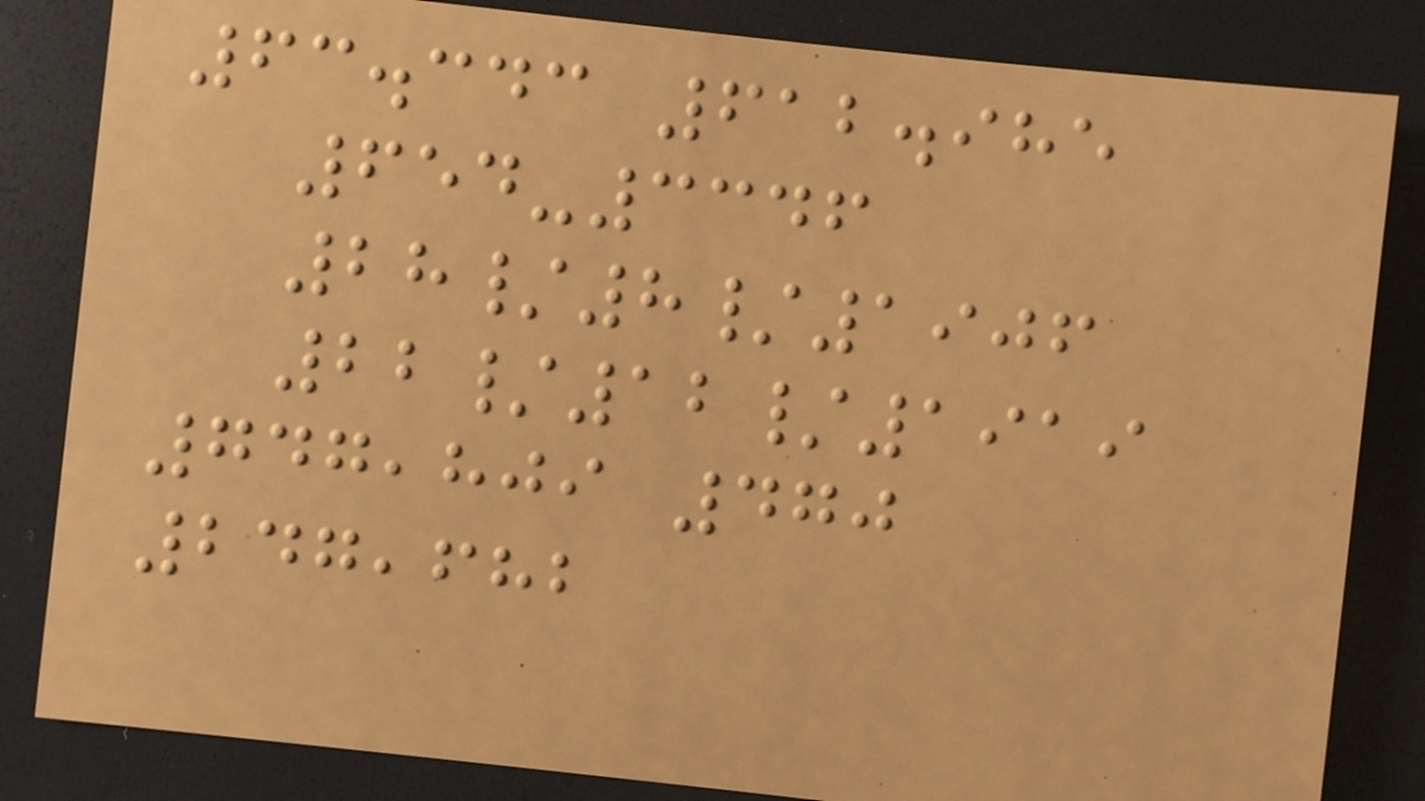63.343 612.985
654-3346
28/8/1906
22/12/1919
747,809 470
247,682
